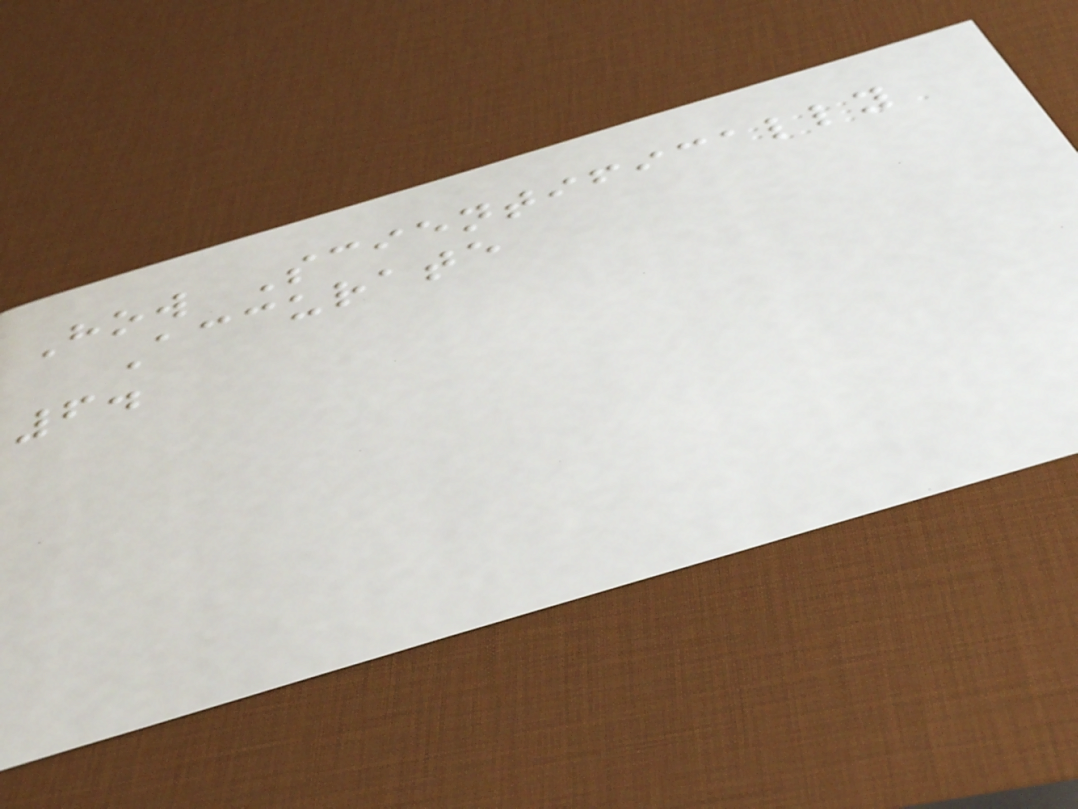How Scientifically
Accurate
6.
